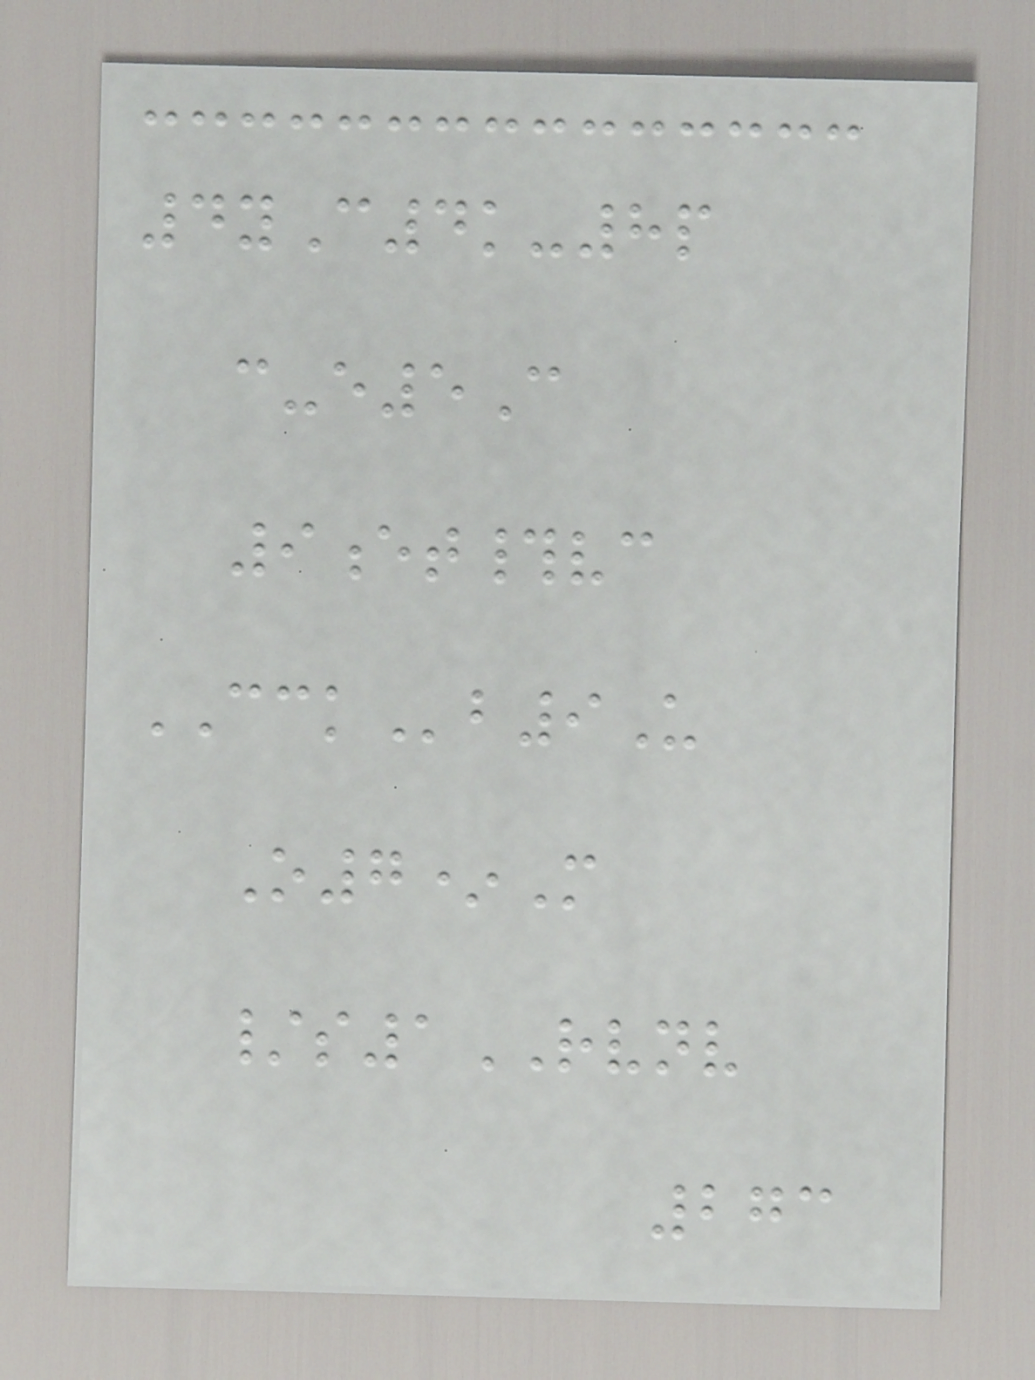4yC4k-8p
c-e5C
9et#vc
CCKb9U
O7*M
/s1RVNV
273
